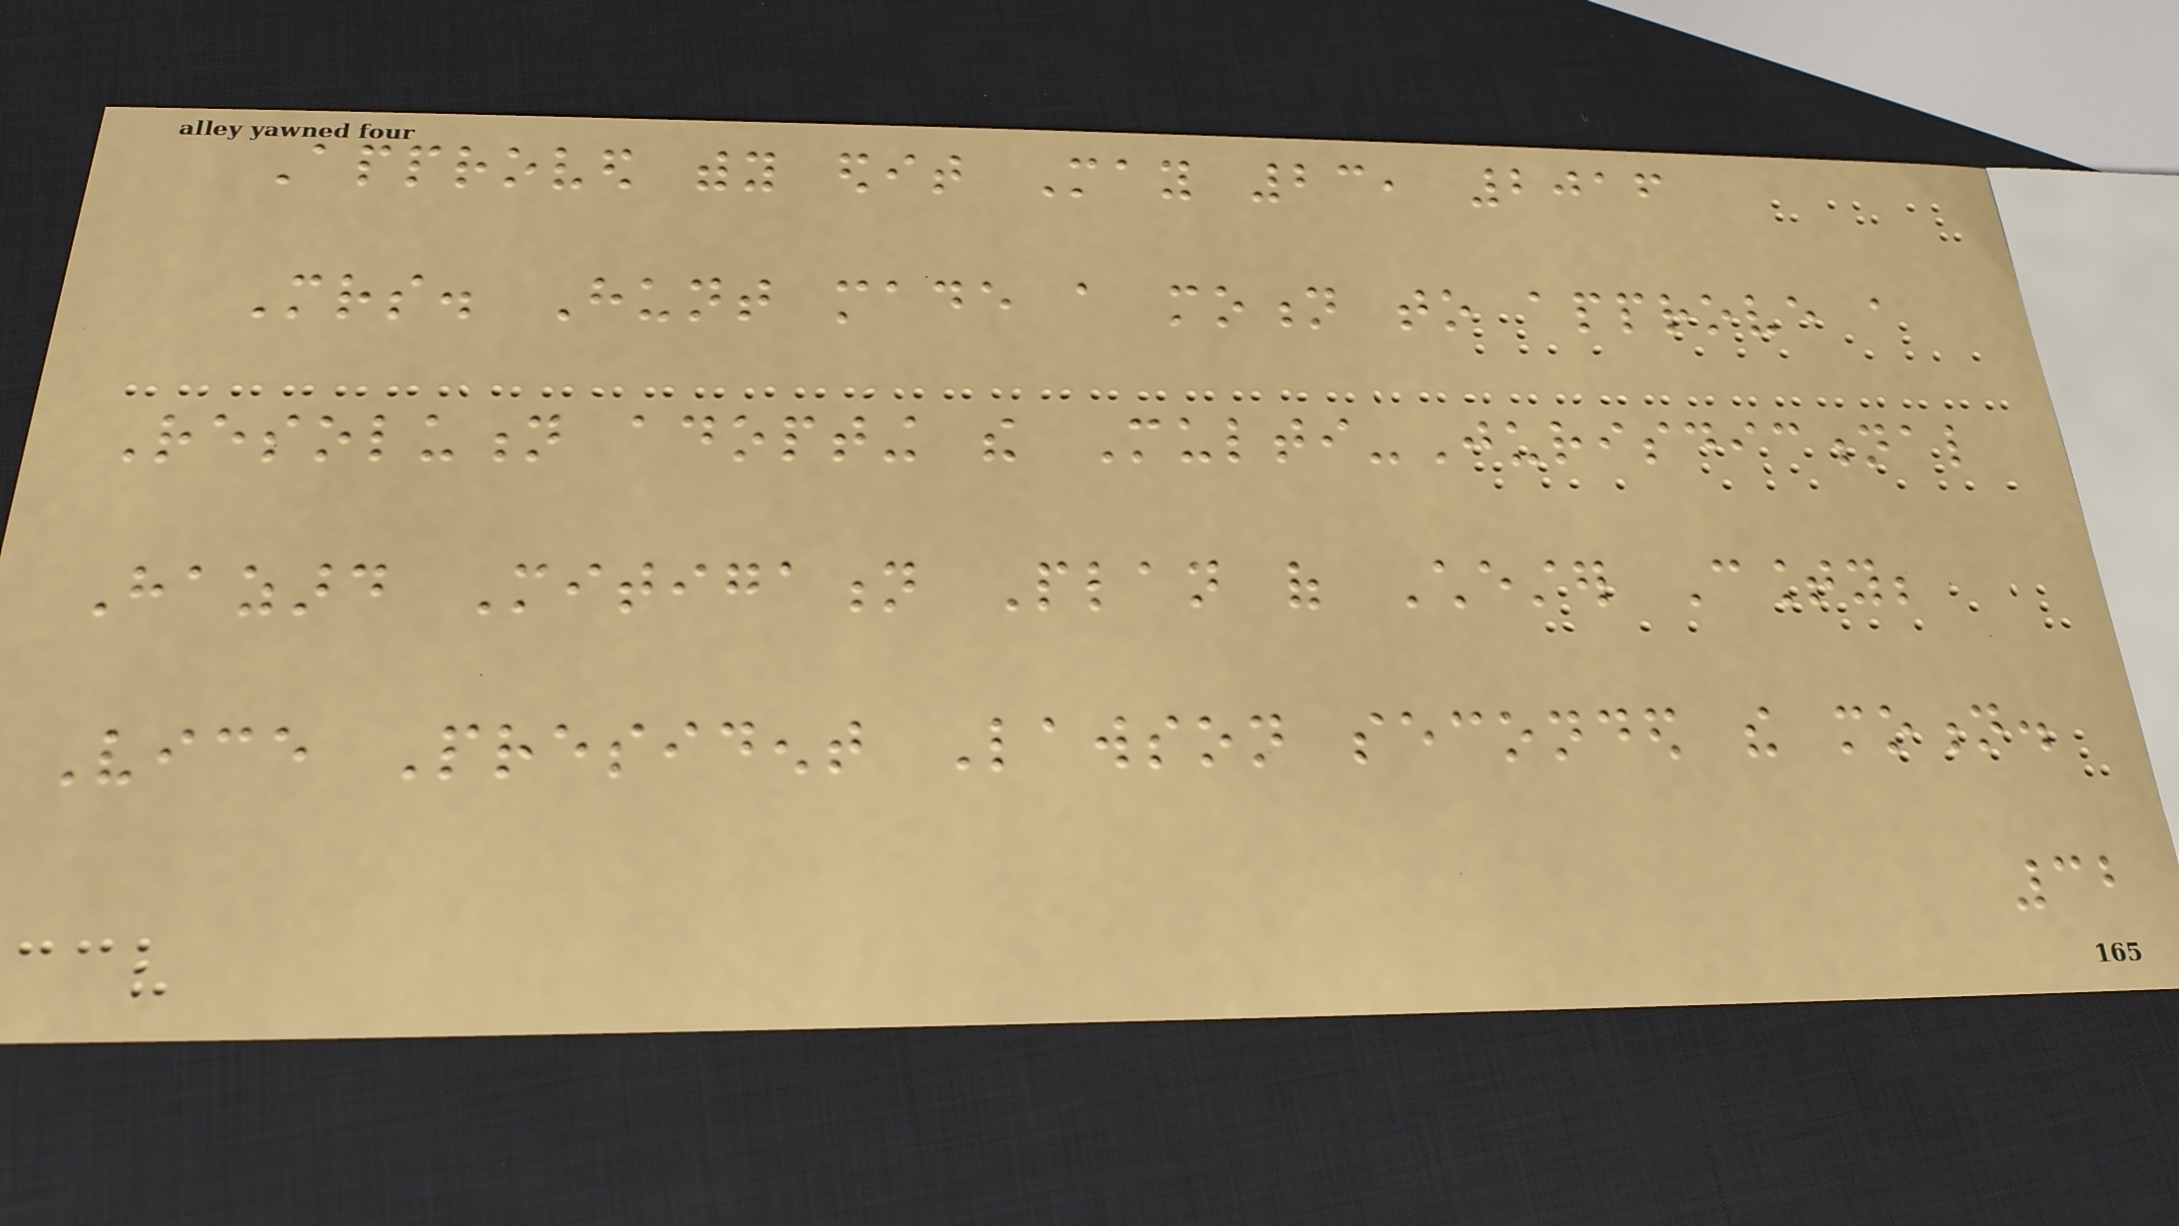Approved withy edit May 23, 2016
Mrs. Hunt made a motion to approve a
Resolution adopting the Multi-Jurisdictional
Hazard Mitigation Plan of Chester County;
Vice President Lawson seconded the motion.
32
